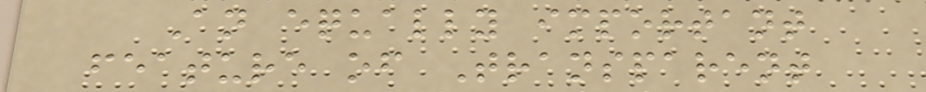An equally important
feature of Transparent
